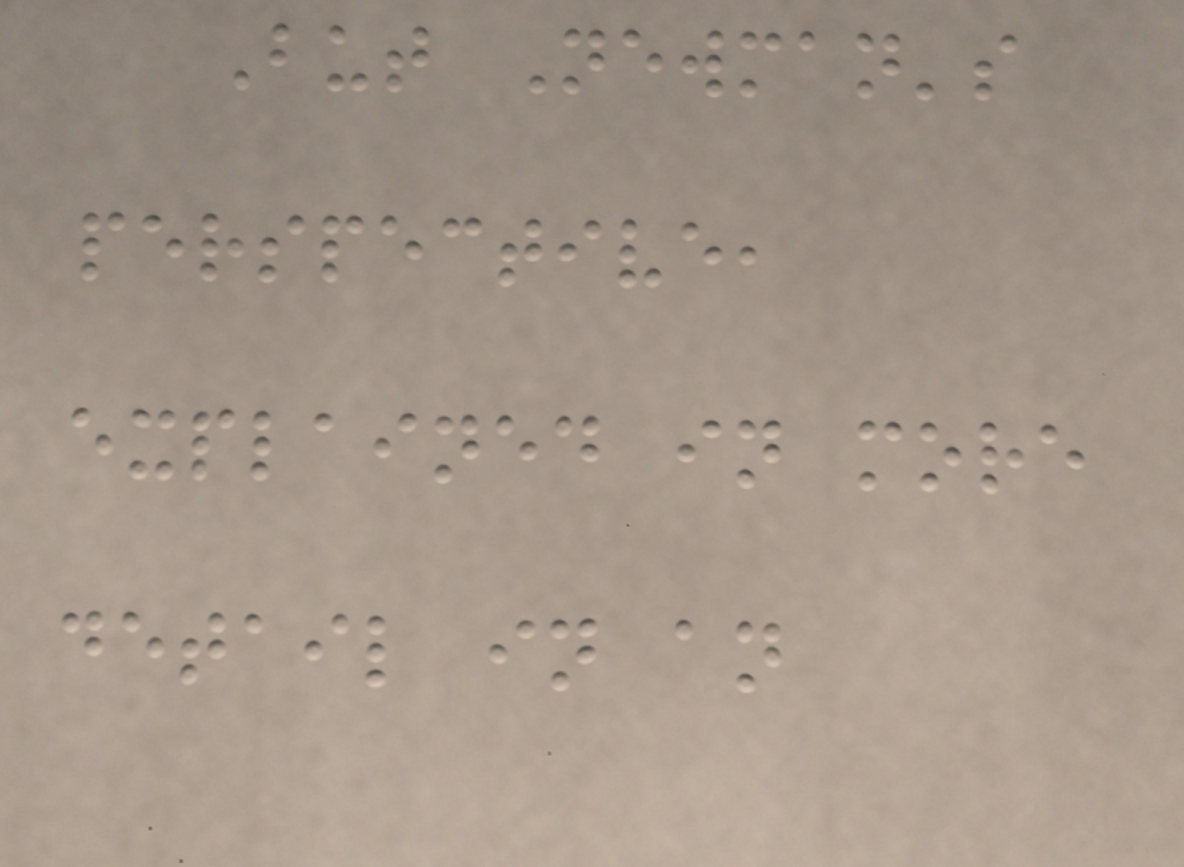But Newman's
perspective,
explained in more
detail in an
